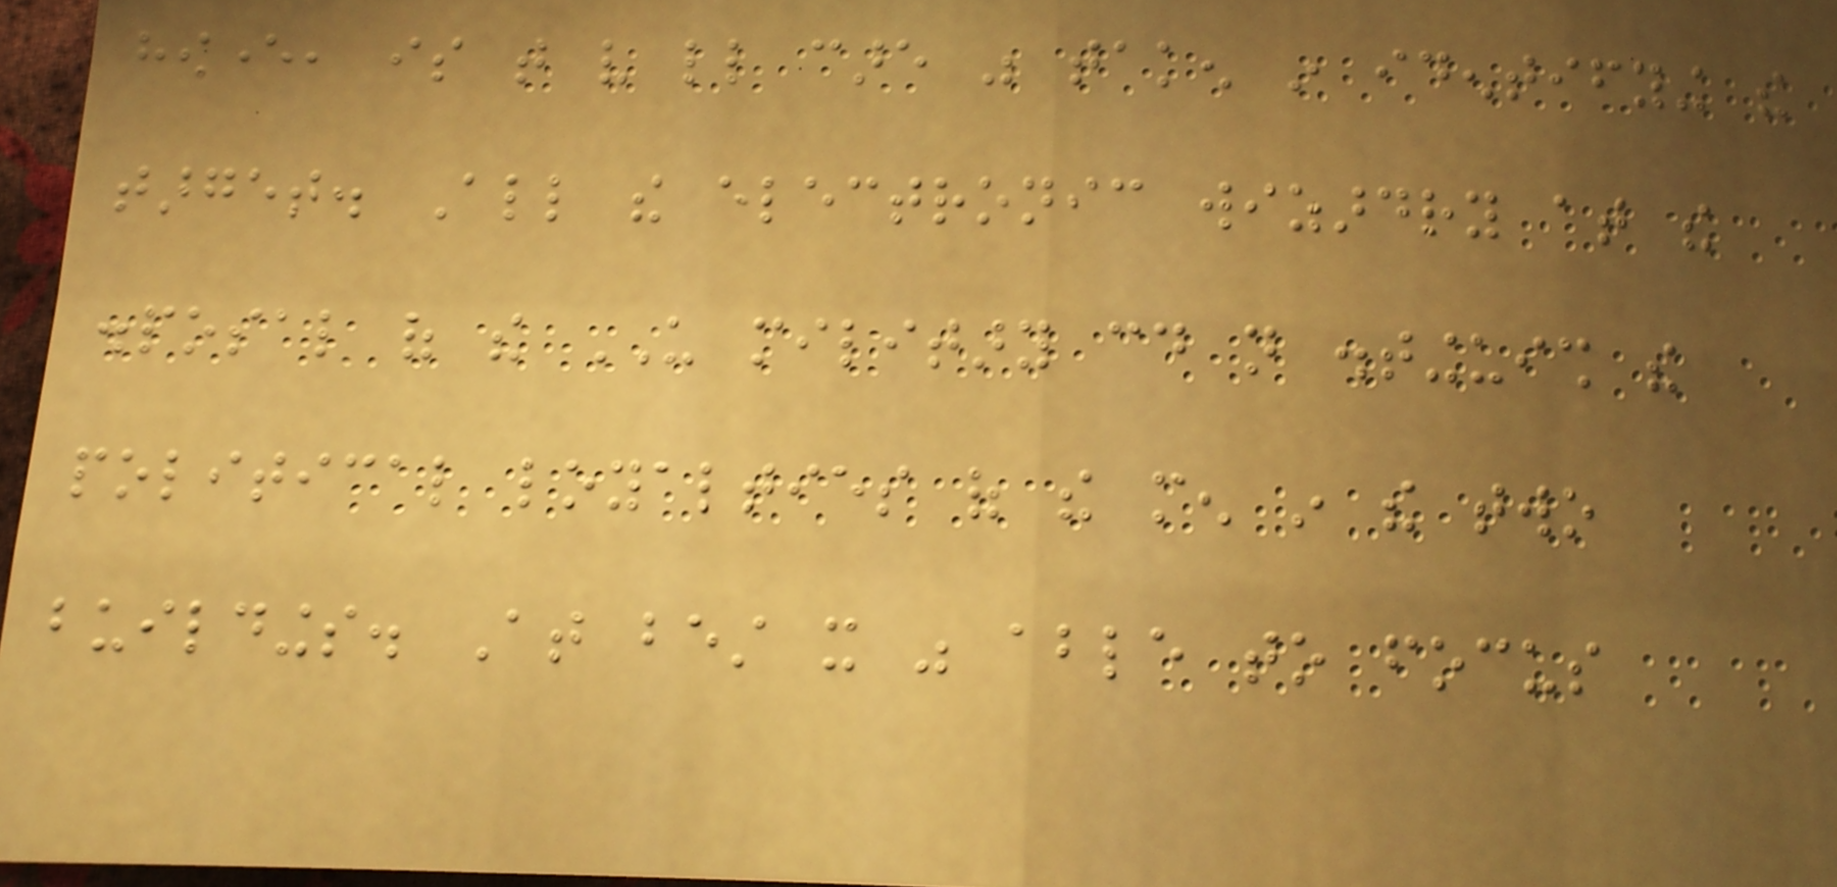however, is that very little care was taken in identifying the
target. All the electronic wizardry at the
disposal of the US military could not distinguish the
political loyalties of the men in the two
buildings. At best it was able to focus
